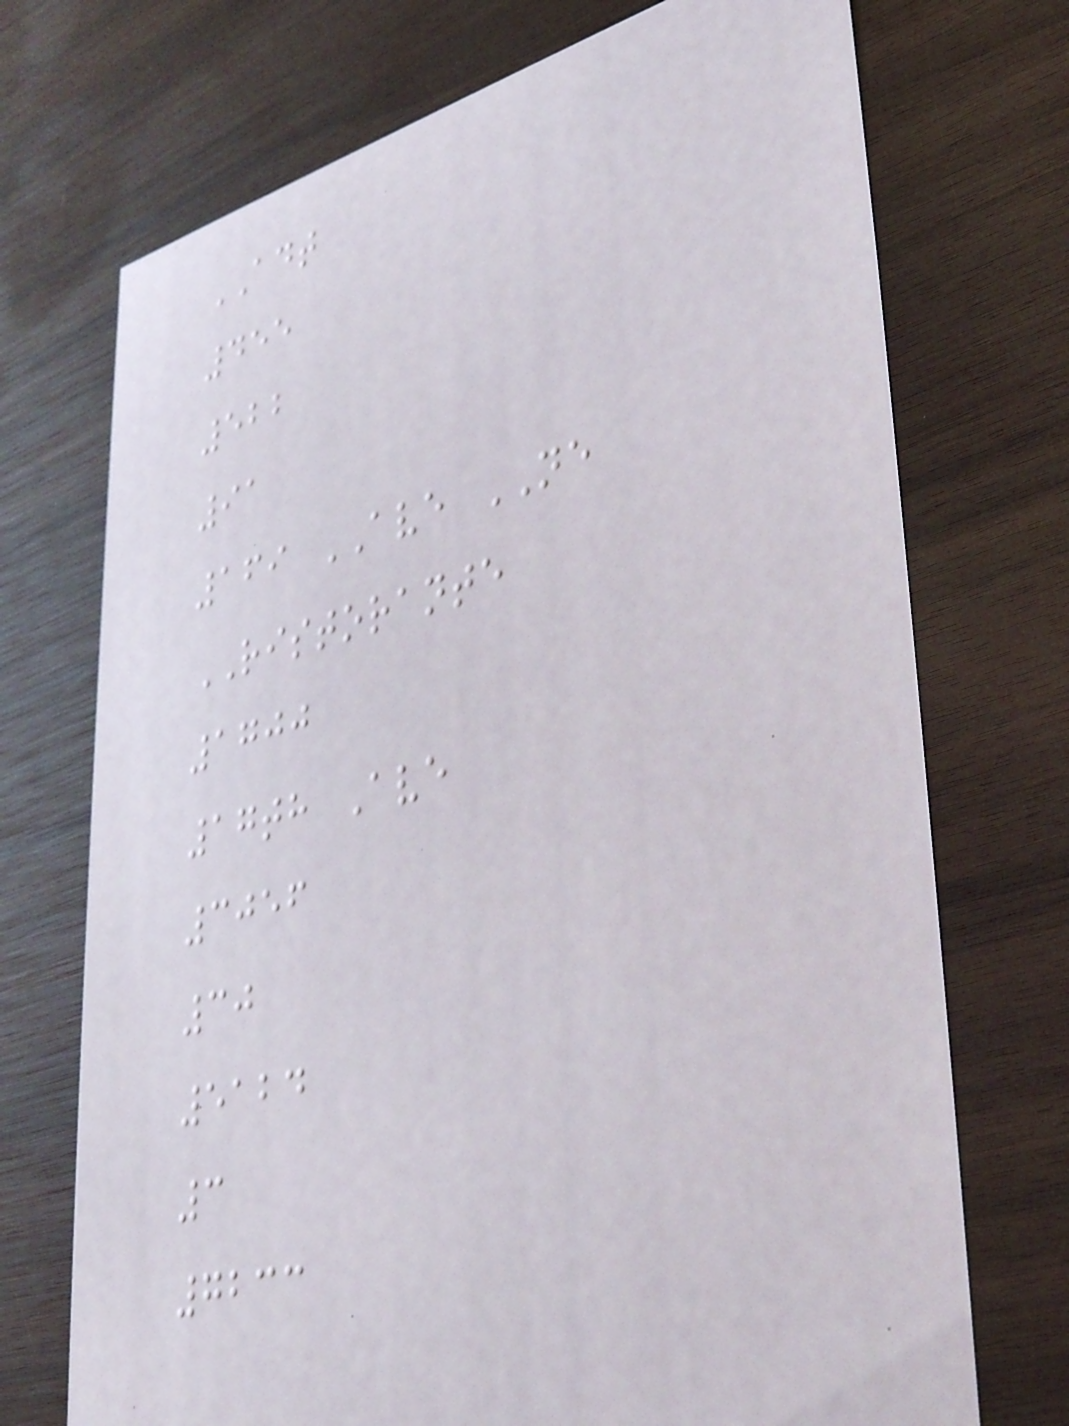ADT
455
522
91
169 AVE NE
RISTORANTE
1700
17th Ave
3056
30
5124
3
7233
